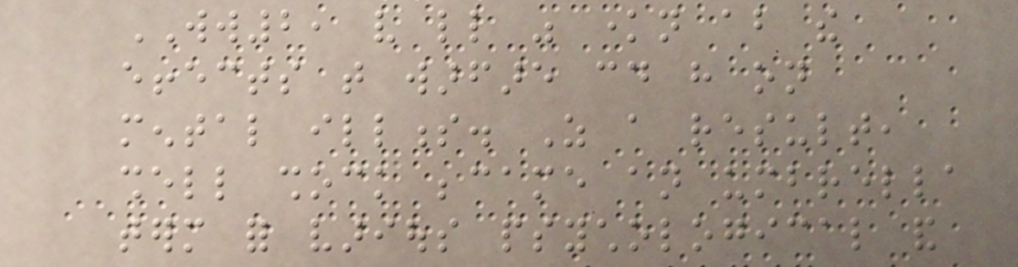WW2, very little was known about the
effects that warfare could have on
mental illness. As a result,
shell shock became an umbrella
term for various psychological and
